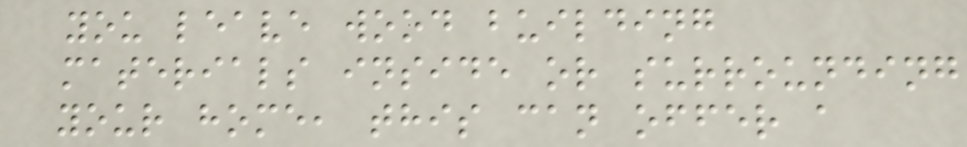you leave wood building
materials inside or surrounding
your home, this can offer a
